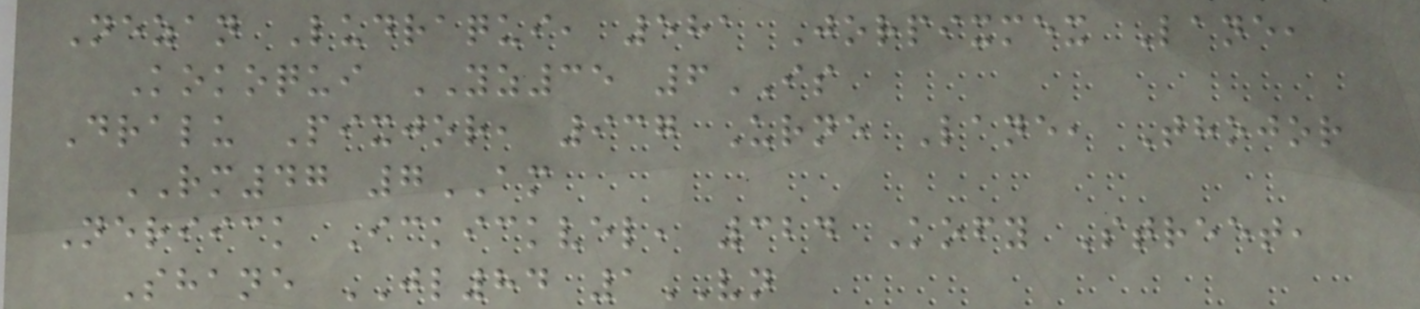Nezan Ludraqui, 581 Jorpixmex Lane,
Kokoqui YZ35 6IS
Dralu Pixjor, 937 Urne Lane, Thojor
RM47 7AM
Neriick Ickickvel, 324 Kofy Street,
Shane JL84 1VN
